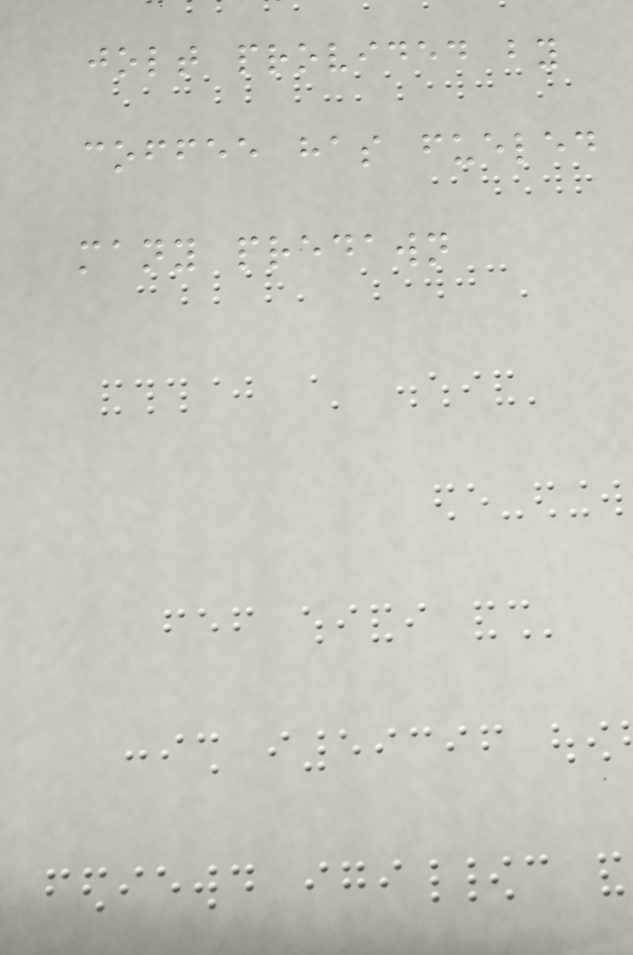jolt provided by
coffee has fueled
many predawn
